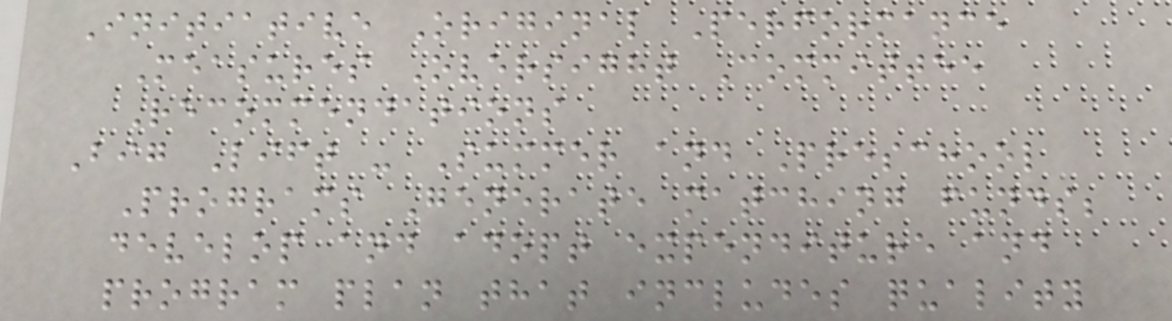Initiative Original Performance
Measures Oversight Committee
Recommendations
Big Lift - Summer and Preschool
Programs Generate matching funds;
develop and adopt expenditure and
program plan that includes quality
